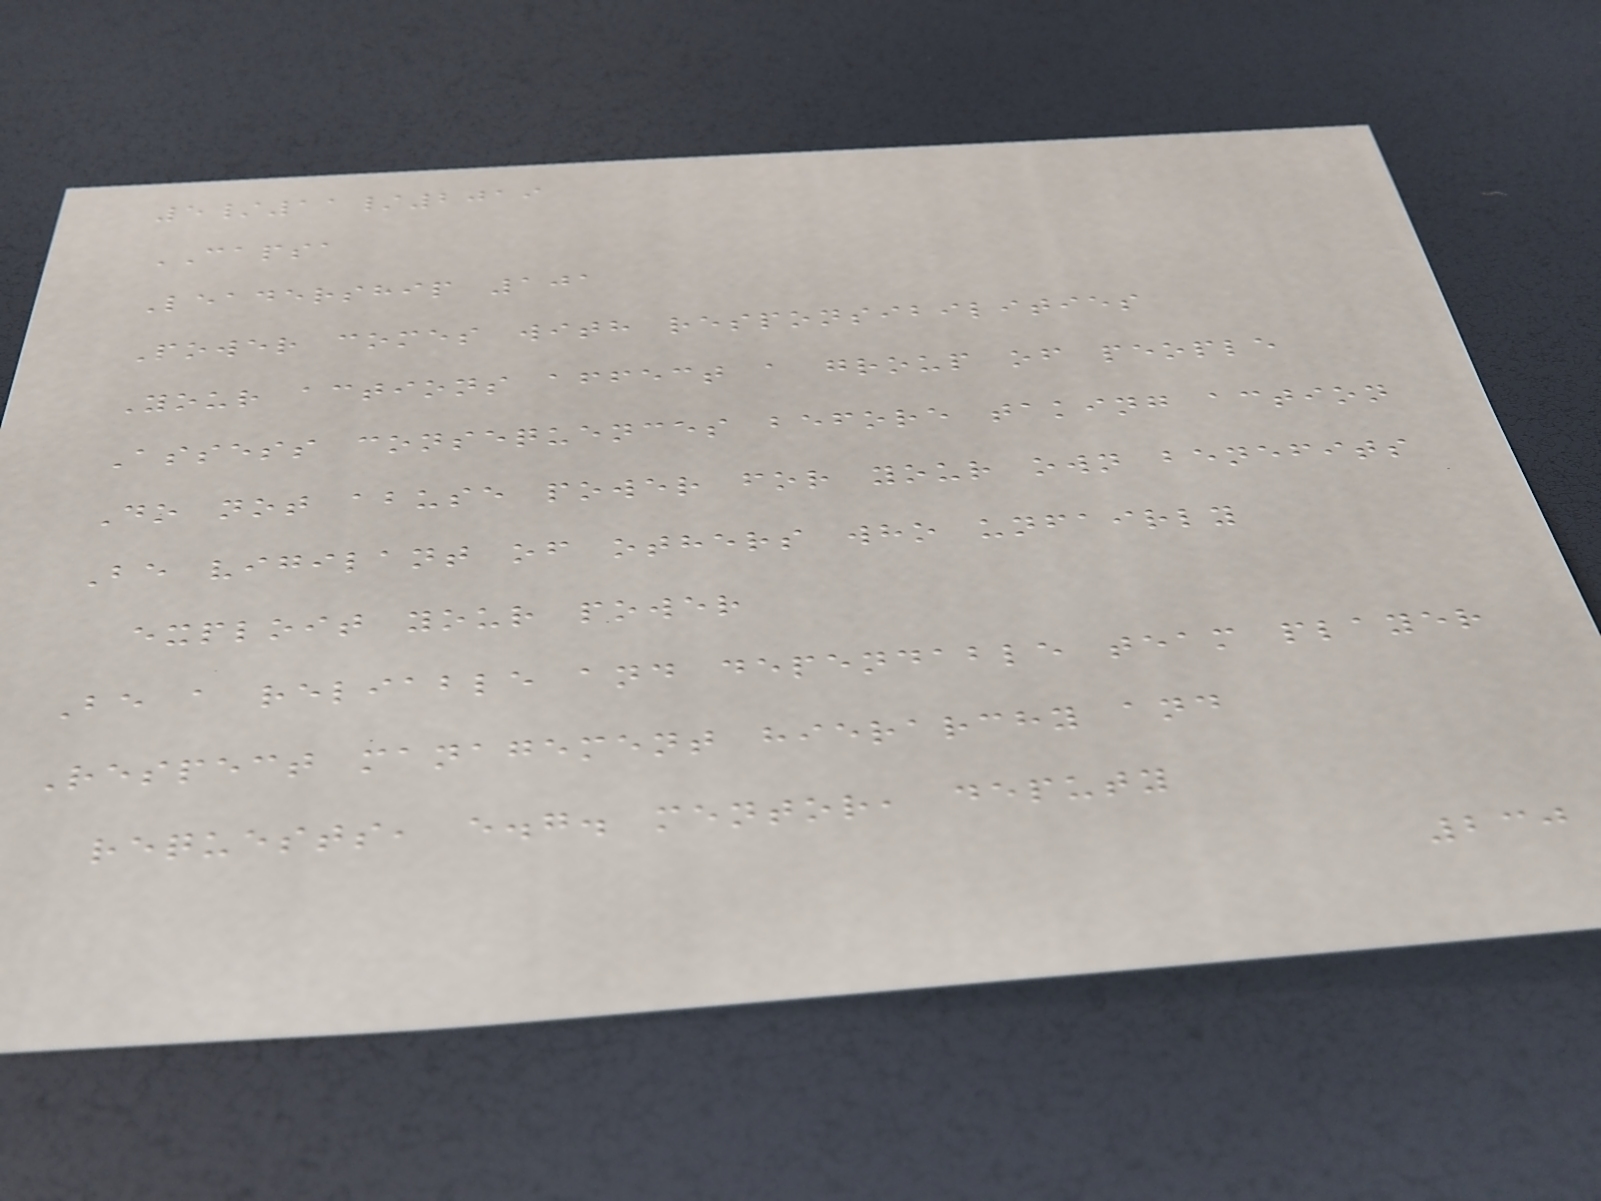5/11/2019
CAPSA
Leadership 101
Power comes with responsibilities
Your actions affect a group of people
Assess consequences before taking action
Do not abuse power for your own benefits
Be vigilant of others who unfairly
exploit your power
Be a reliable and dependable team player
Respect management hierarchy and
requests, e.g. mentor, deputy
230
